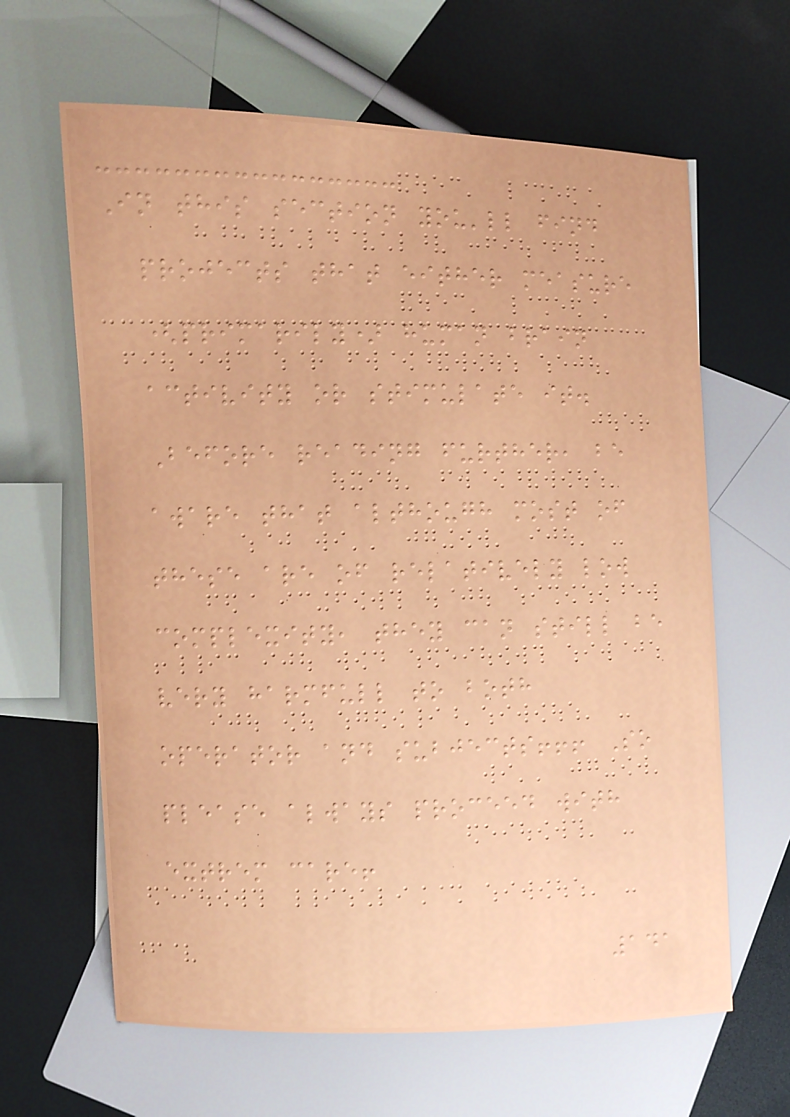In this section you'll find
projects that either measure
(primarily) human brain
activity or stimulate it.
Before reading further, be
aware that although most of
these are of relatively low
complexity, they can still be
very harmfull to both
operator and subjects!!! So
please always proceed with
extrem care!
141
